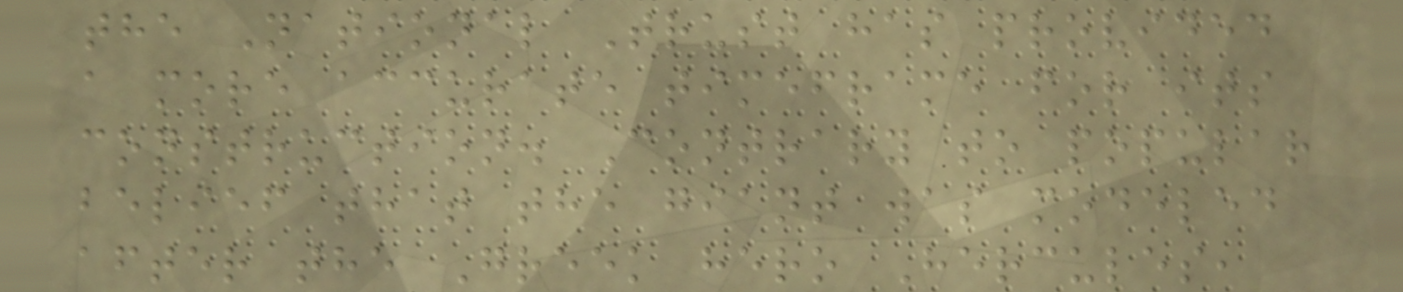the National Trust has provided
a more accurate timeframe for its
construction. Contrary to popular
belief that the giant was modeled
after the Greek hero Hercules,
